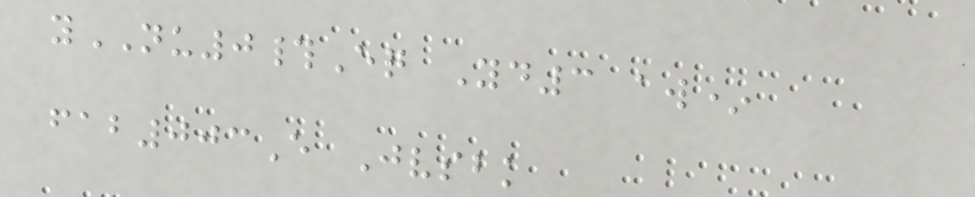yNU0#Eq Yd3 aw*
fab003E Jvsbk
